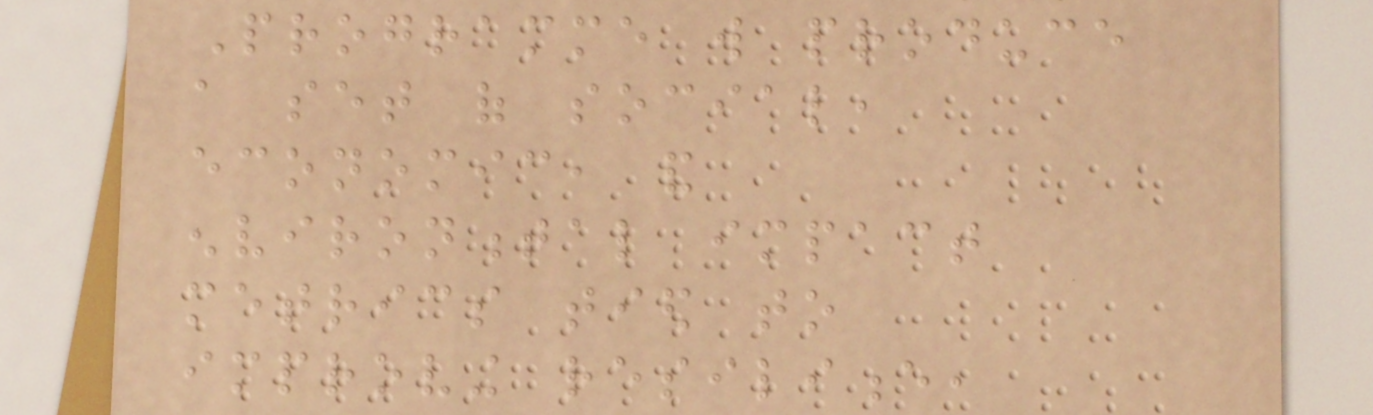Programme will produce
a set of social,
economic, and
environmental impact
metrics tied to
improving resilience,
